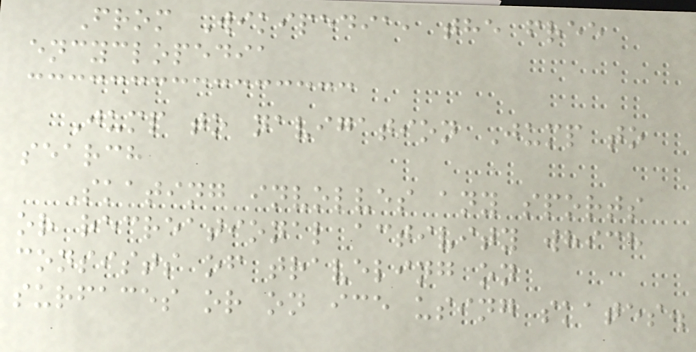From Wikipedia, the free
encyclopedia
Jump to navigation Jump to
search
Skating involves any sports
or recreational activity which
consists of traveling on
surfaces or on ice using skates.
